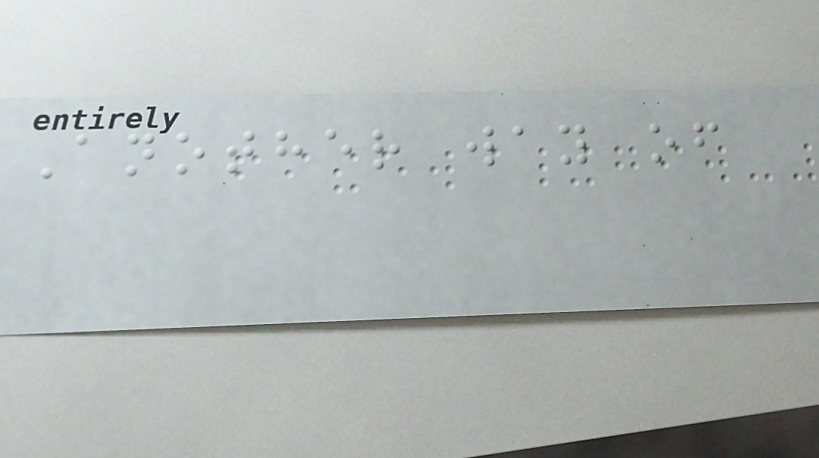Another way of
